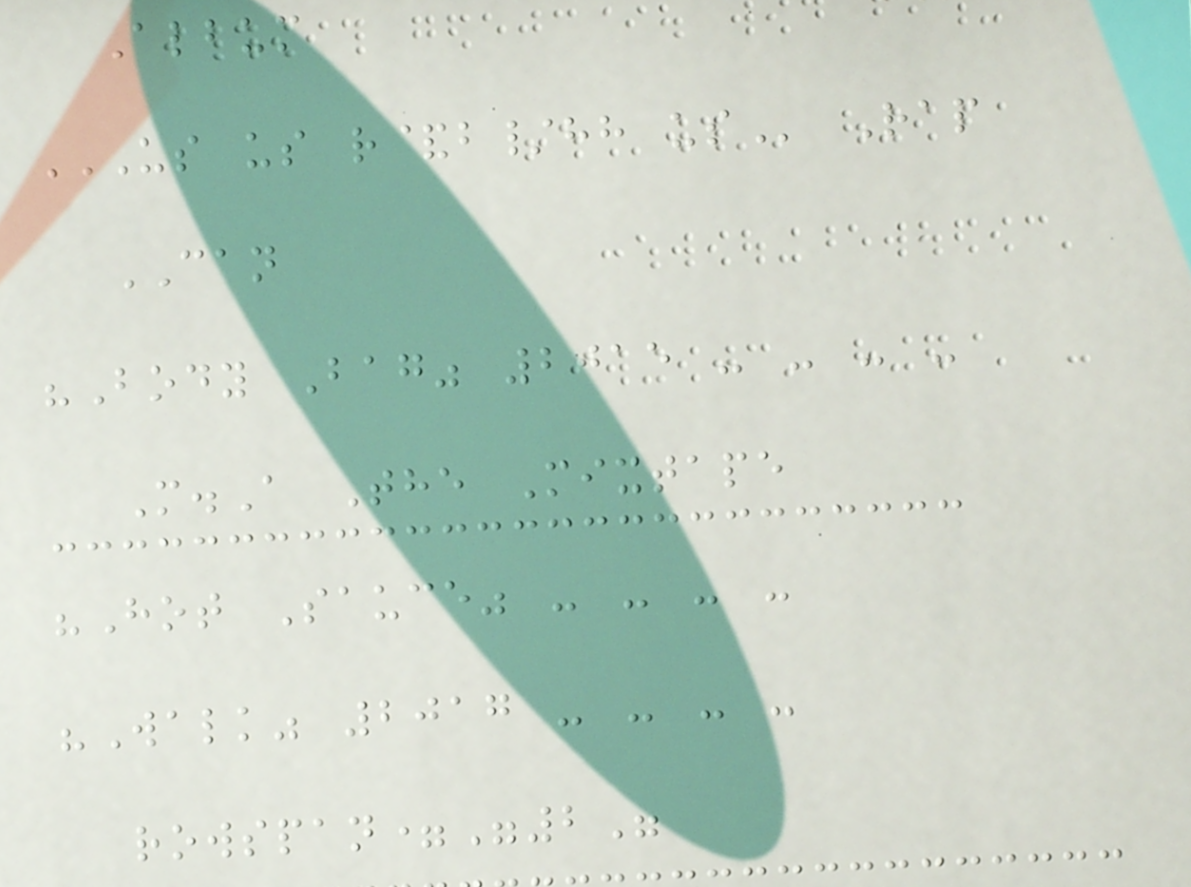Album
US US R&B/HH US Rap
CAN
"Body Bag" 2015 - - - -
M.A The Mixtape
"Hot Sauce" - - - -
"Walk" 2017 - - - -
rowspan="2"
